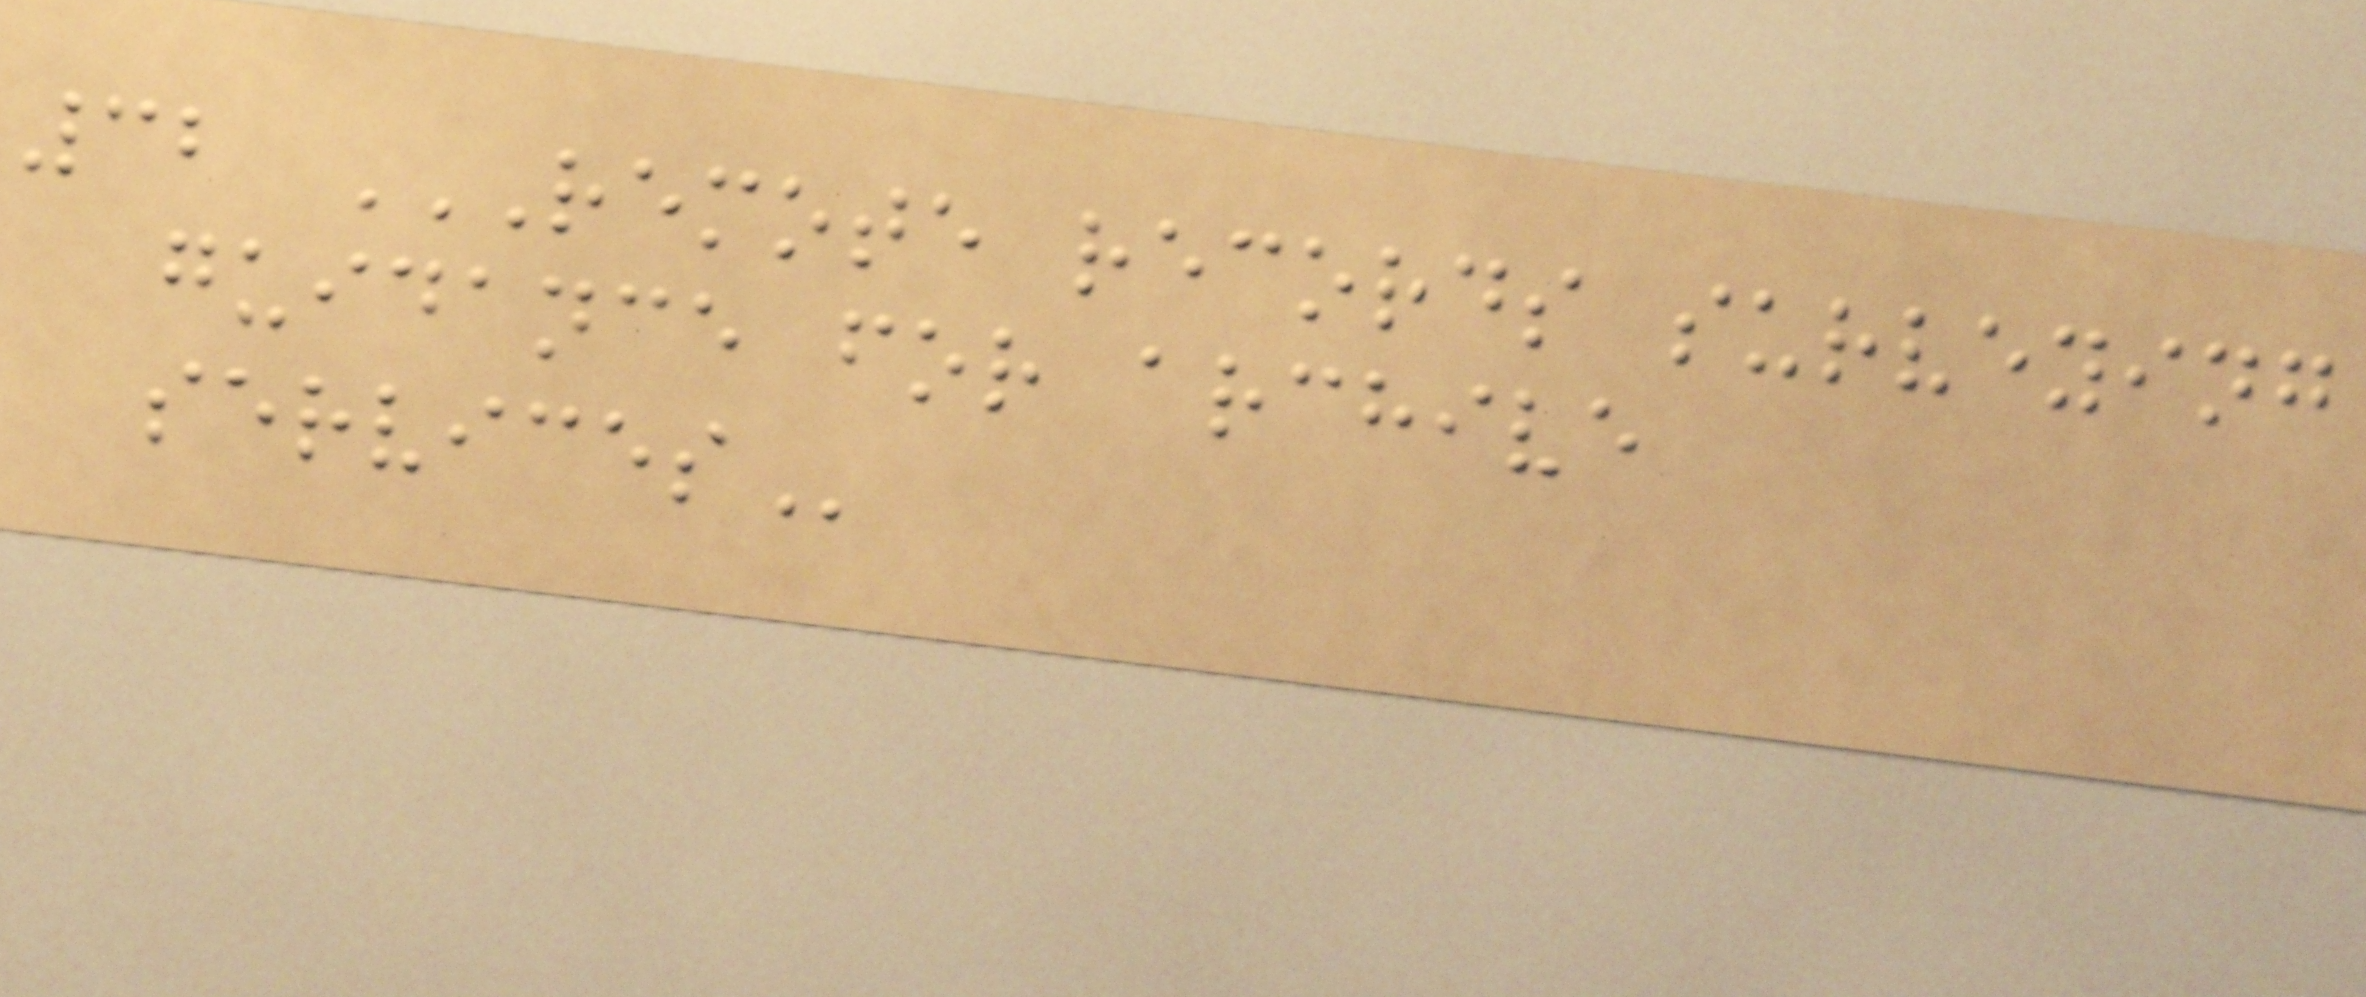32 REMOTE RECORDS SURVEYING
GUIDANCE FOR ARCHIVE
SERVICES
